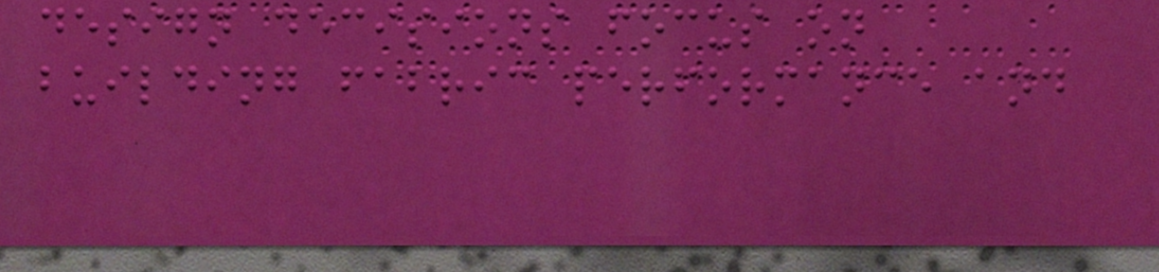design decisions focus on
building fabric performance and
